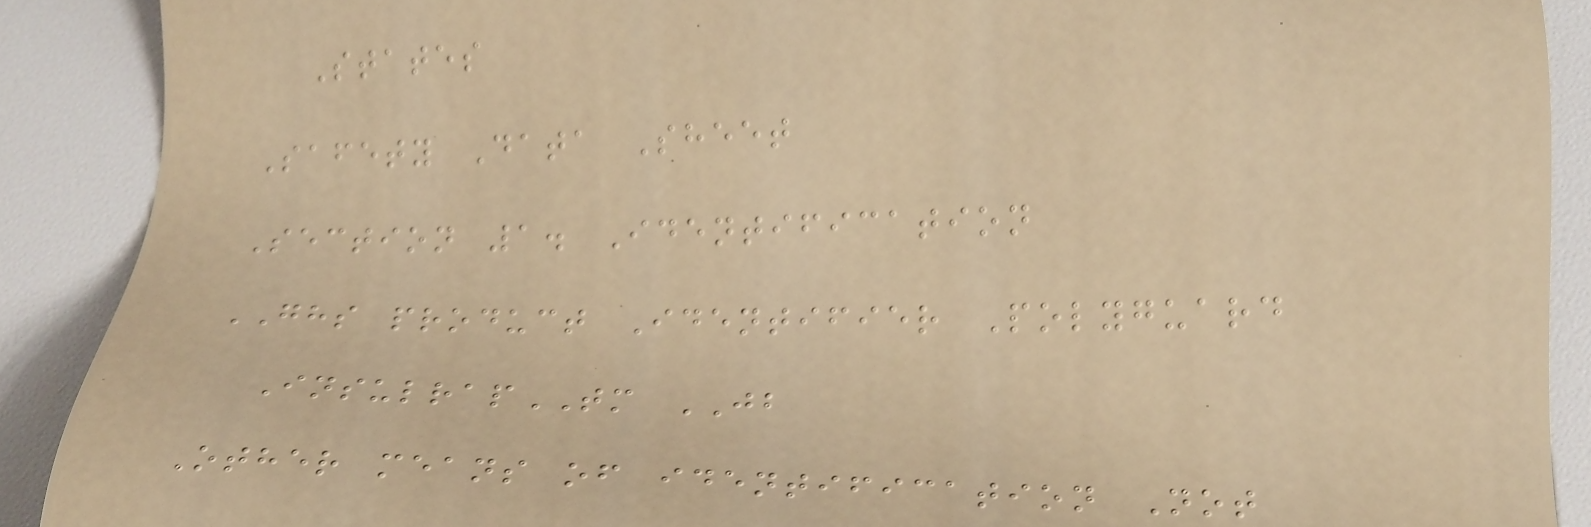States
Safety Data Sheet
Section 1. Identification
GHS product Identifier Polyguard
InsulrapTM JB
Other means of identification Not
